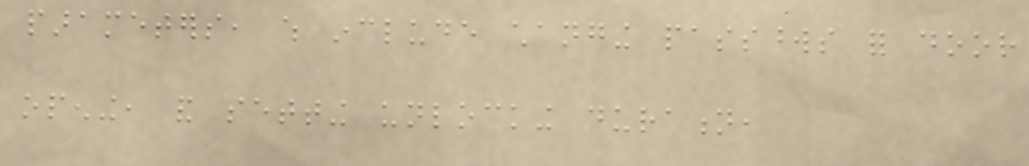parameters, which include changing passwords for door
opening, and setting unlocking duration,
